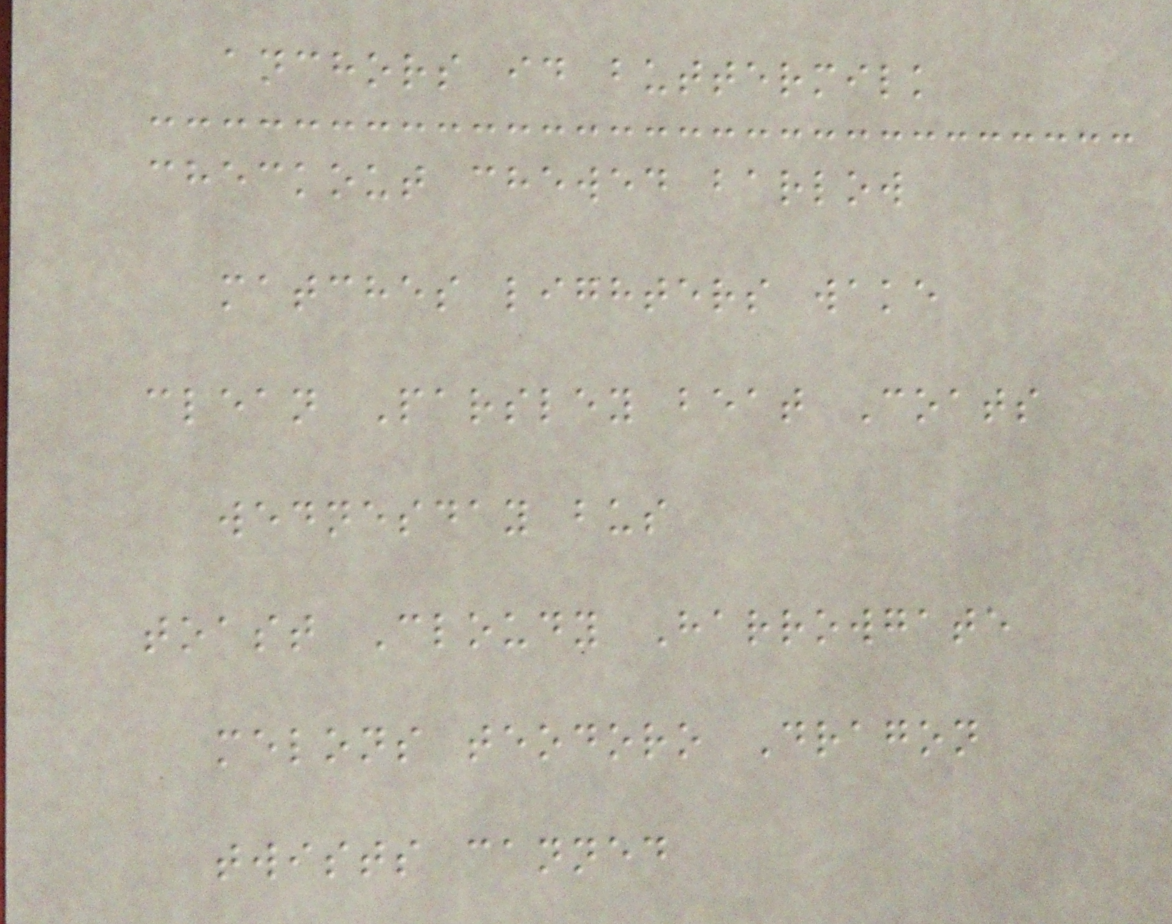anchors id buttermilk
checkout chewed barlow
matches lighters wake
clean Parsley beat Coats
wednesday bus
toast Cloudy Harrowgate
melons teodoro Dragon
twists canned
